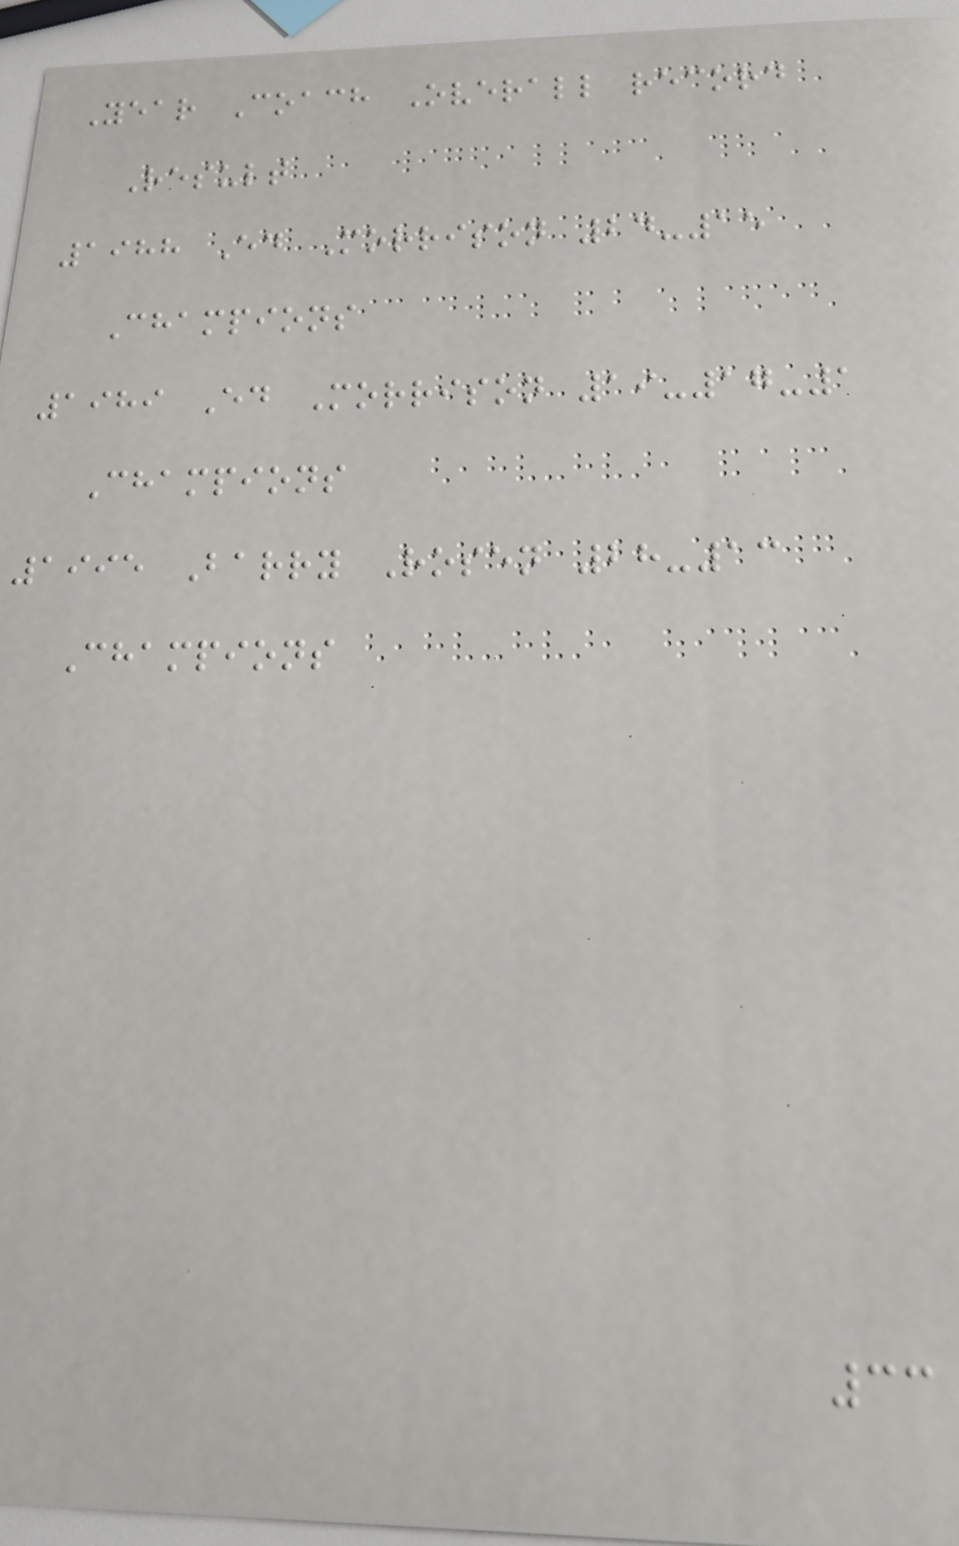Year Coach Overall record
Result
1988 Ed Morrison 24-15
Champions
1989 Ed Morrison 19-17-1
Champions
1995 Barry Rosen 28-13
Champions
33
